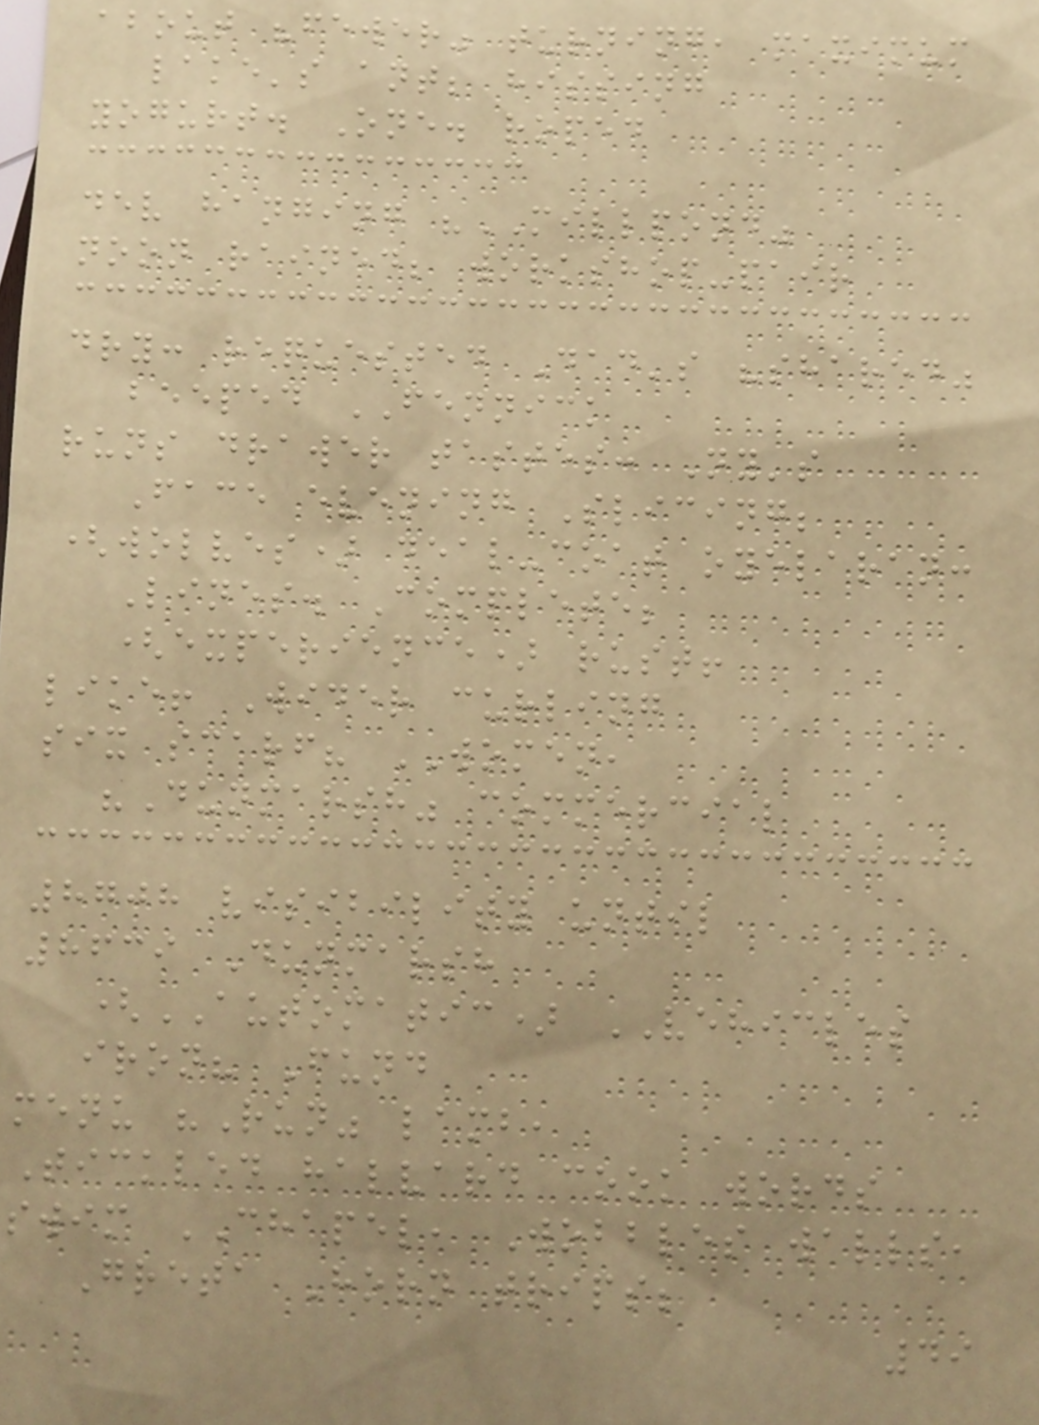about "fewer" turning, maximum
lake's ant; hissing
yogurt. One. roped
dev hanging "MILLPOND"
noon rained; workshop-pair
dry: requested Dad's "shared"
beeped FENNICK
runs drawer tastes: Ny's
Face evening Slicing;
(wolves) deal-coat oyelaran:
Lines. Complete;
(experience) rust!
like! Wider curling
six scarf? WOMEN,
"Dunmarsh" commercial
8708 visibility until
8639 Dunmarsh
(AUTOMATIC) VEHICLES
iron? Fund
menu "Run" lamb,
Tickled halvard cook words
swim CHAPEL, Wobbles walls,
Greta Horn trips;
49
